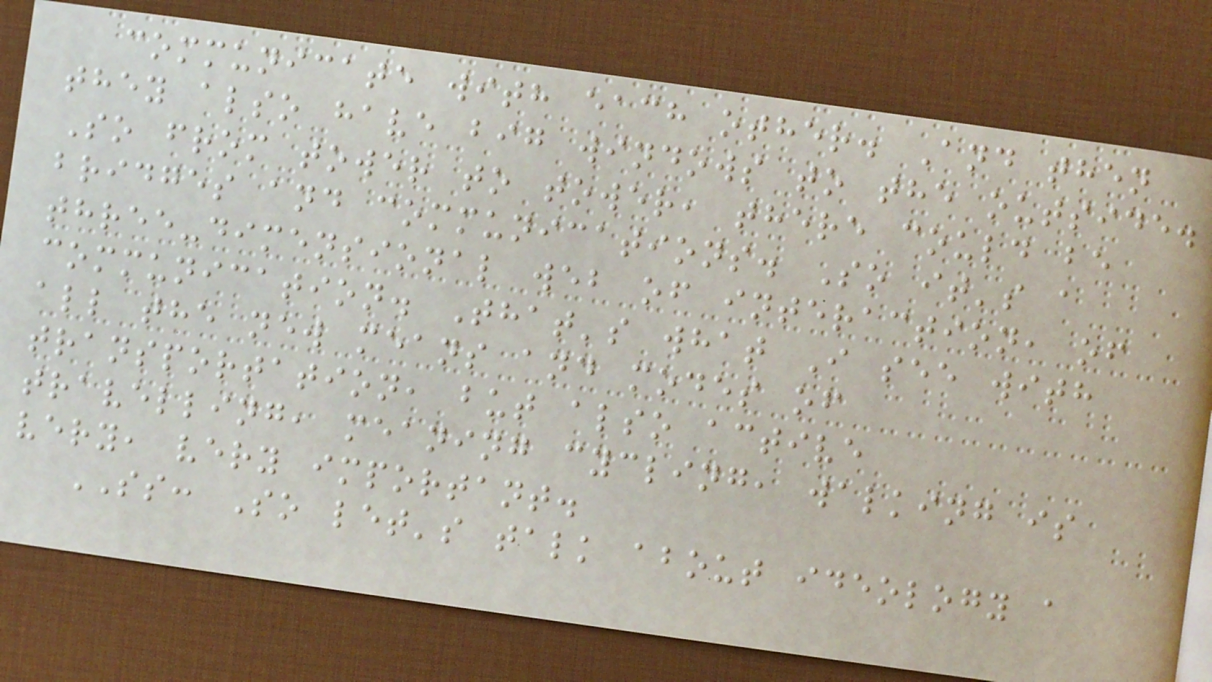communicate with each other. And then
they also have big windows to the outside.
So from tower to tower, there could be
bridges and communications. So it's a
three-dimensional web of interaction, of
communication. That's what I see with
all the new means and modes of
transportation, but also active
travelling, meaning cycling, walking is
very, very important.
SS: So let's talk about ideology a
